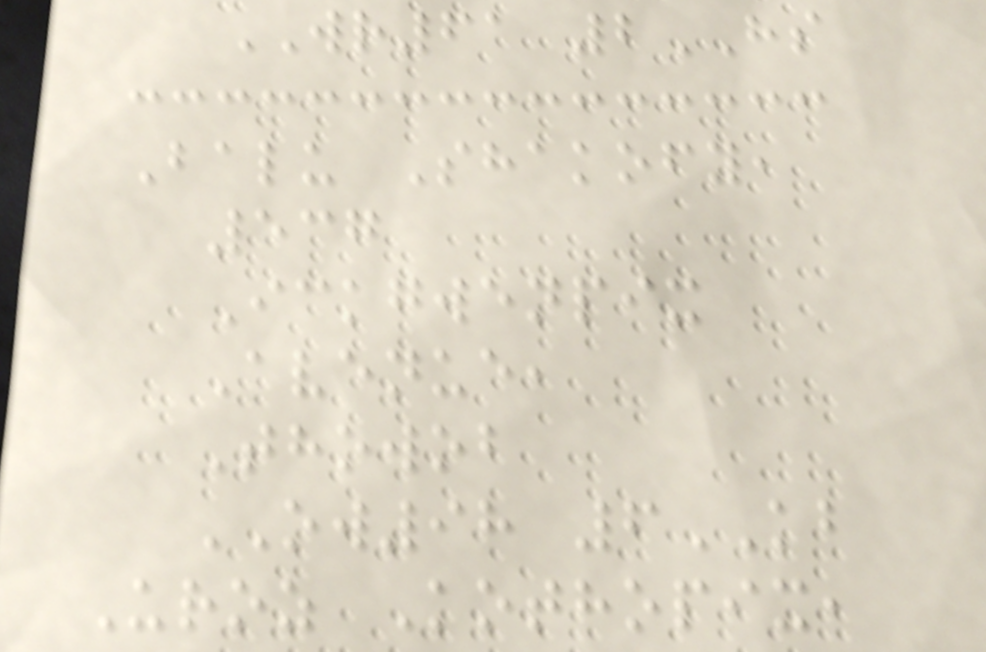WR61 2HS
Balu Shakofy,
537
Ickgwenpix
Avenue,
Thowob
OW98 6KB
Uroz Kothopix,
